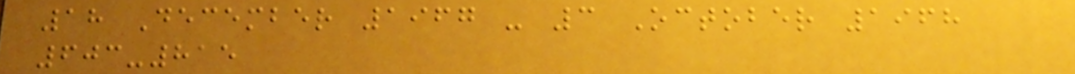18 December 1967 - 3 October 1968
603-815
